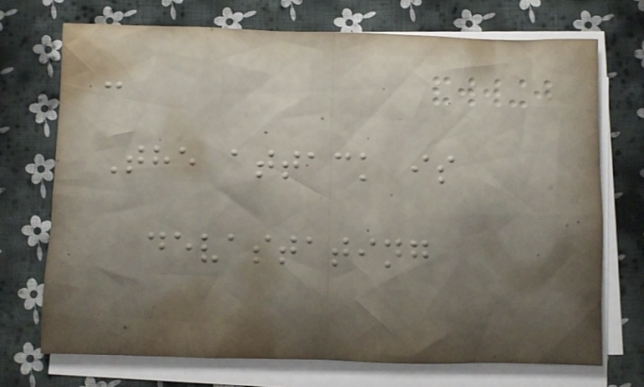-
The attack is
devastating
